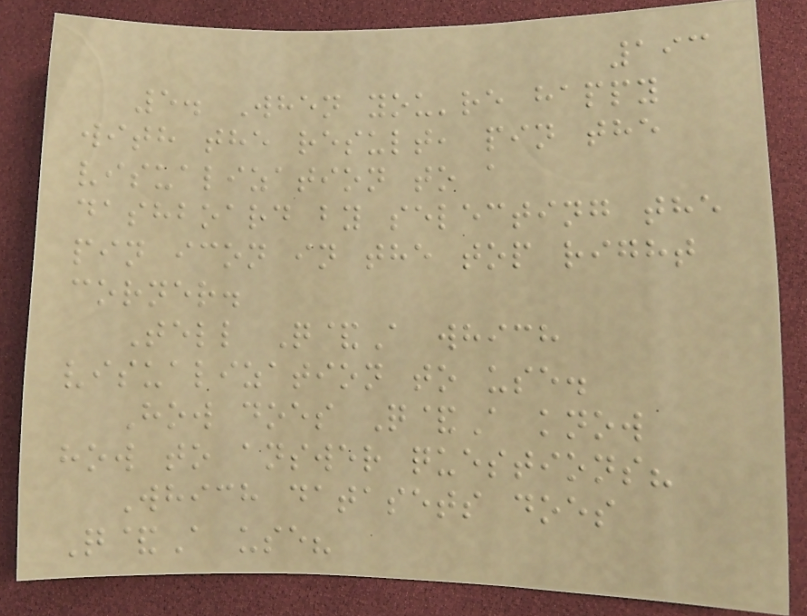193
5. When you're happy
with the result, pin the
visualization to a
dashboard by selecting the
pin icon in the top right
corner.
Tell Q&A which
visualization to use.
How does Q&A know
how to answer questions?
Which datasets does
Q&A use?
